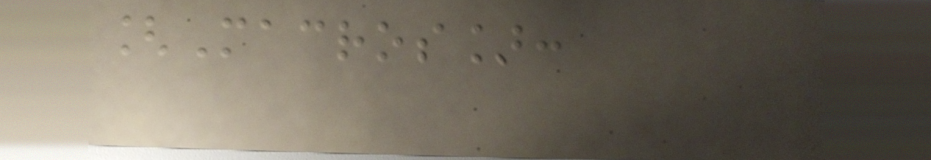[Macros]:
